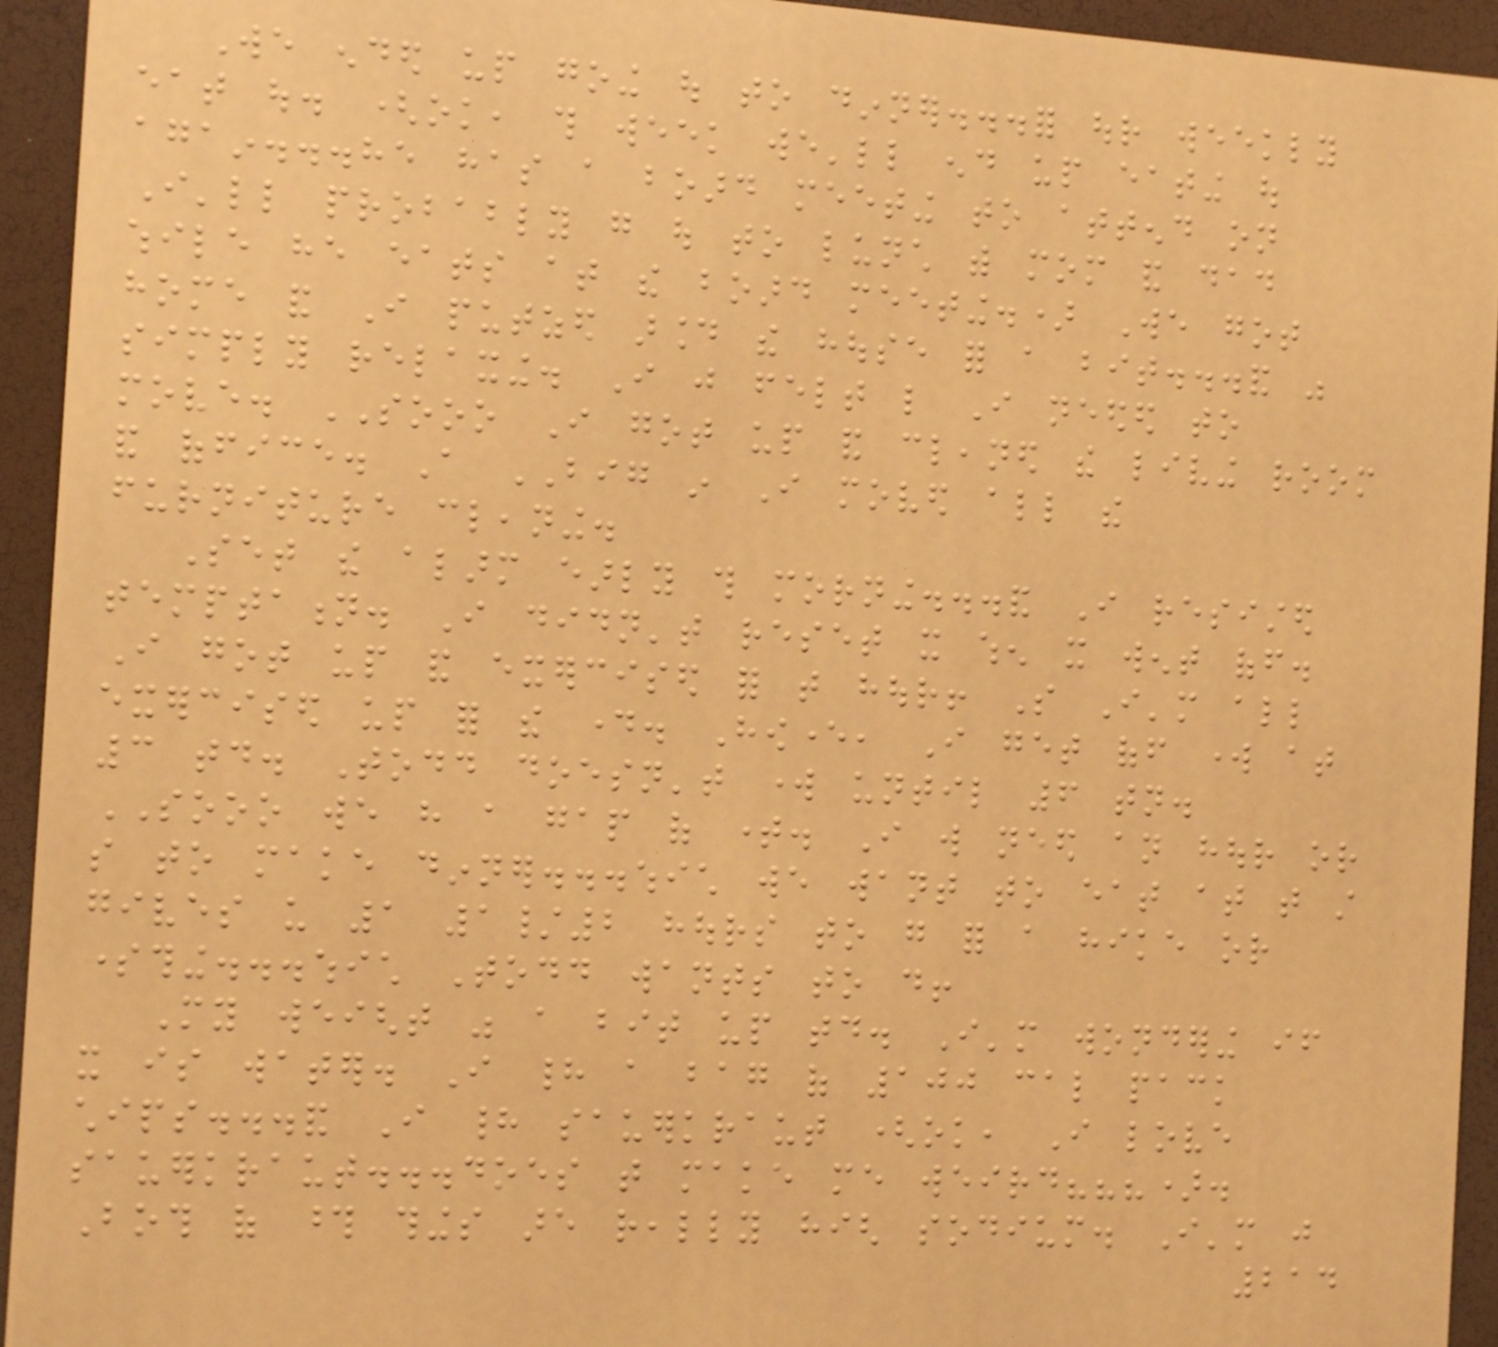We ended up going out to dinner...for our weekly
eat out. (ok, this week we'll end up eating out
again...he has a board meeting to attend on
I'll probably go out to lunch with mom and dad
while he eats at the board meeting.) We got
home and I putzed around the house for a bit...and was
simply relaxing. I just felt like I needed to
move. SOOO I got up and cleaned the living room
and office. A BIG in I moved all the
furniture cleaning.
Set the alarm early this morning...and I resisted
temptation. I didn't reset it when it went off.
I got up and exercised for that hour! So I'm all
exercised up for the day. However, I get off work at
3 today. Todd doesn't work until 6 tonight.
SOOO we have a gap of time. I will need an hour or
so to make dinner...which we want to eat at that still
gives us 1 1/2 hours to go for a hike or
something...which Todd wants to do!
My weight was a bit up today. I'm wondering if
it is water. I had a bag of 100 cal pack
chips...and I had sauerkraut (ok, I love
sauerkraut...does that make me weird???).
Both of those things are really high sodium. I'm just
214
